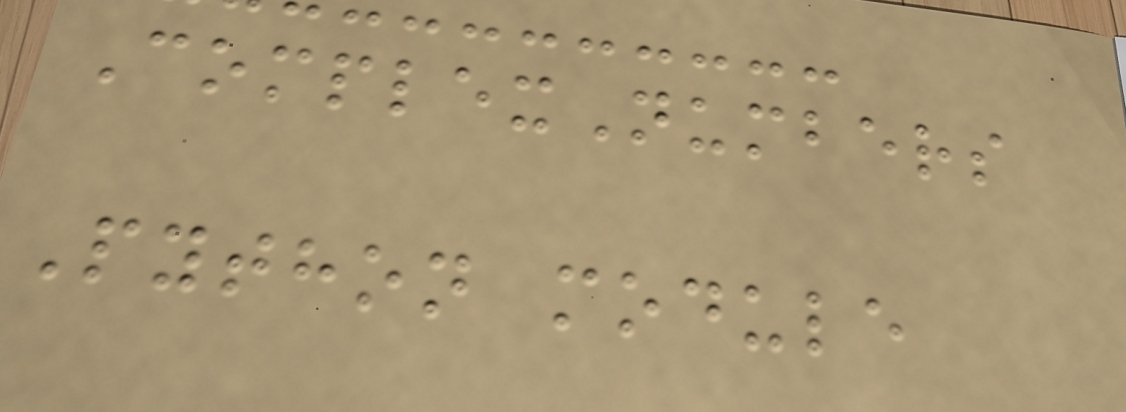ComplexNumbers
Python module
